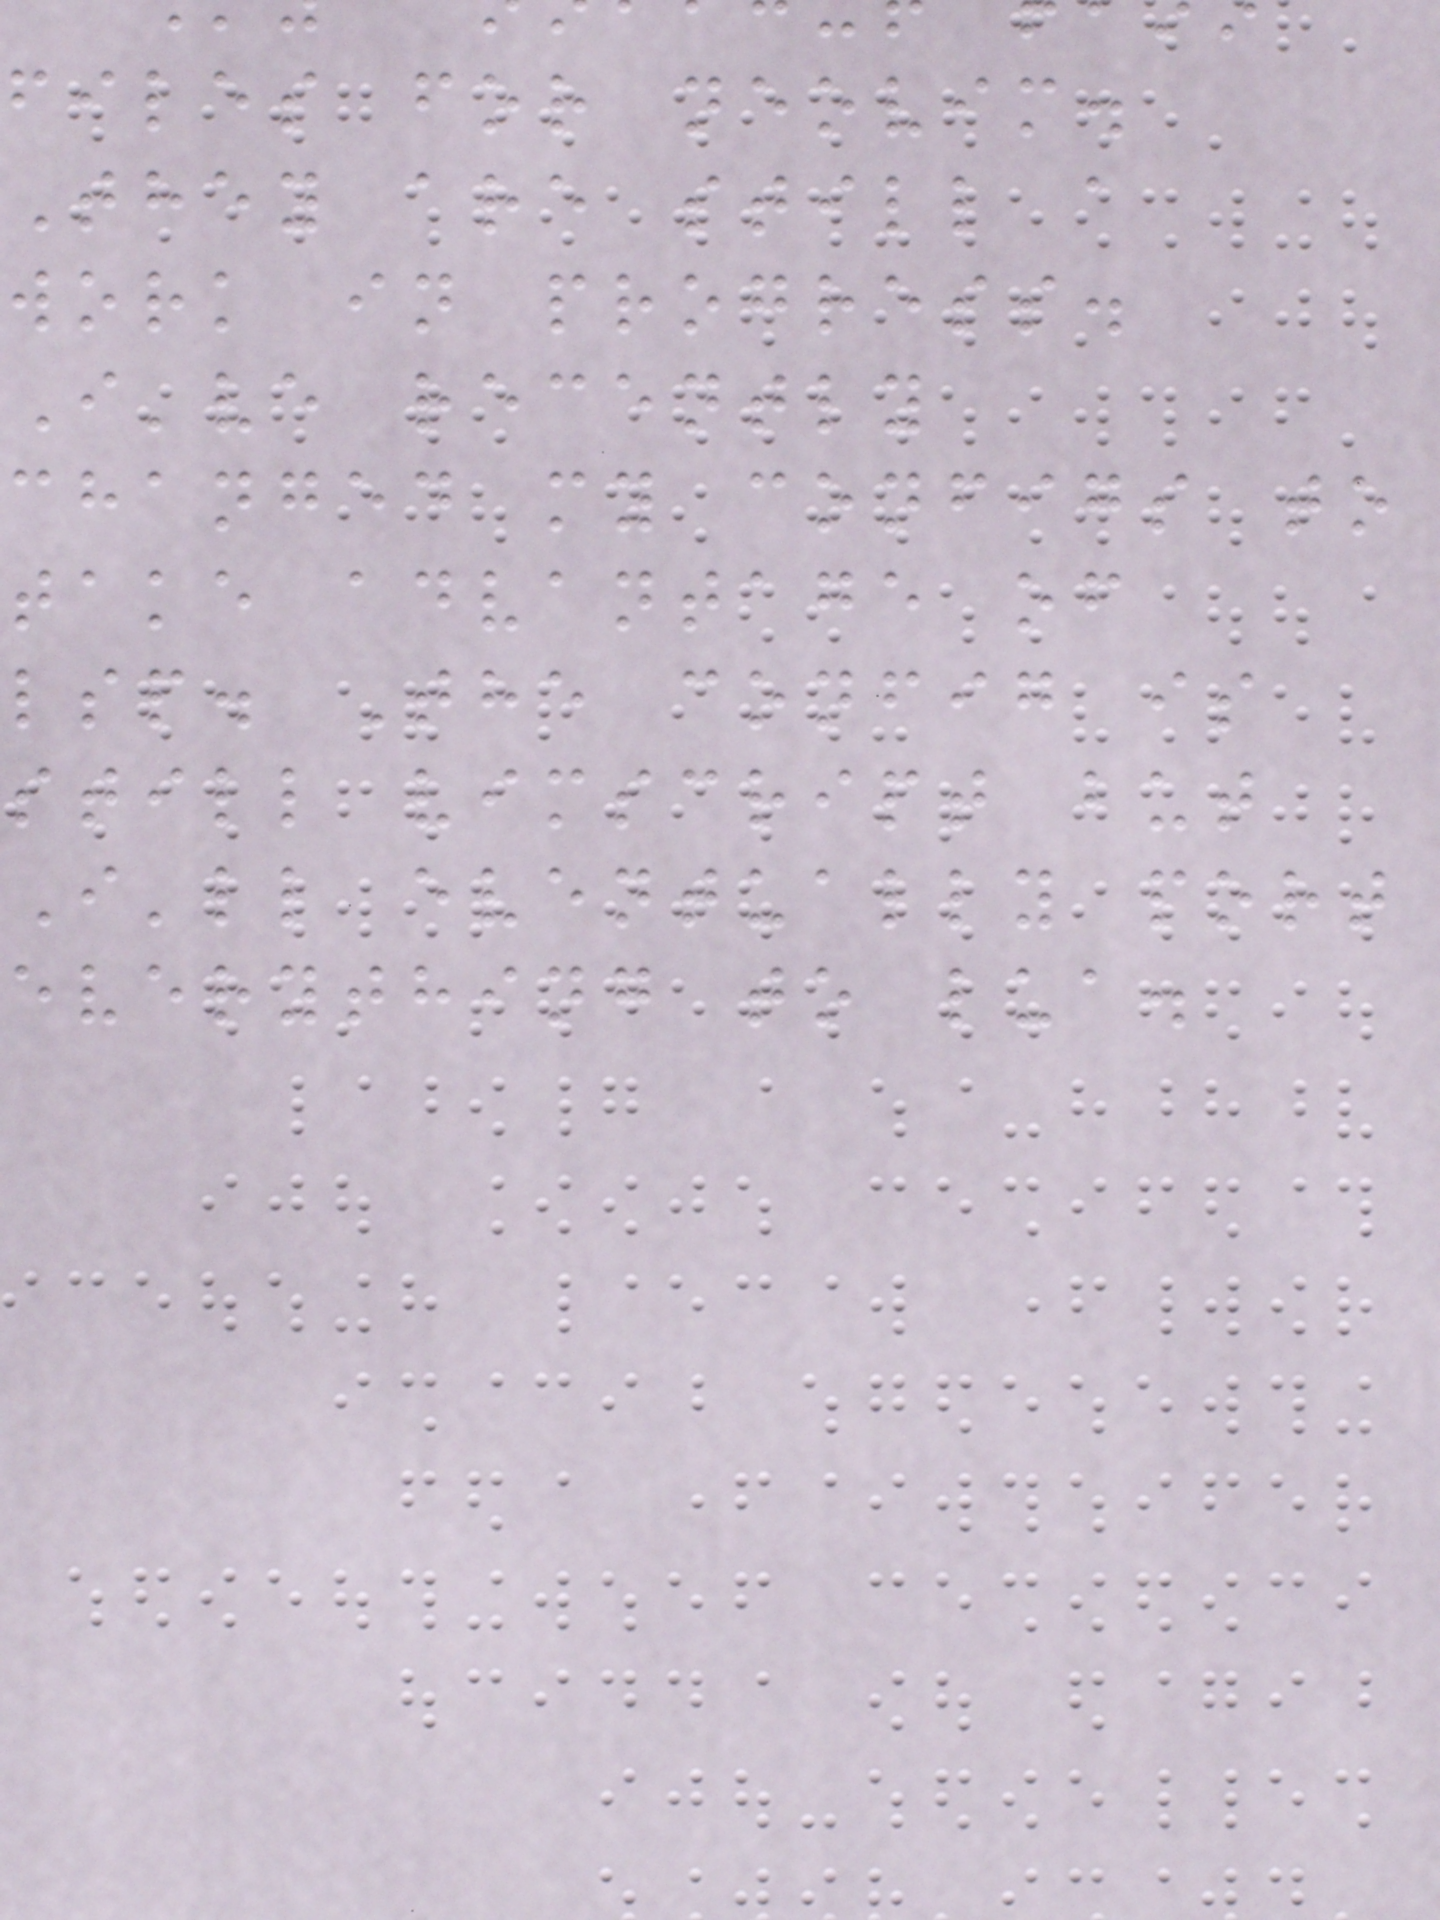files for neovim.
They are still a
work in progress.
I've recently
changed my configs to
take advantage of
lsp. The config is
still vimscript but
I'll eventually port
everything to lua.
